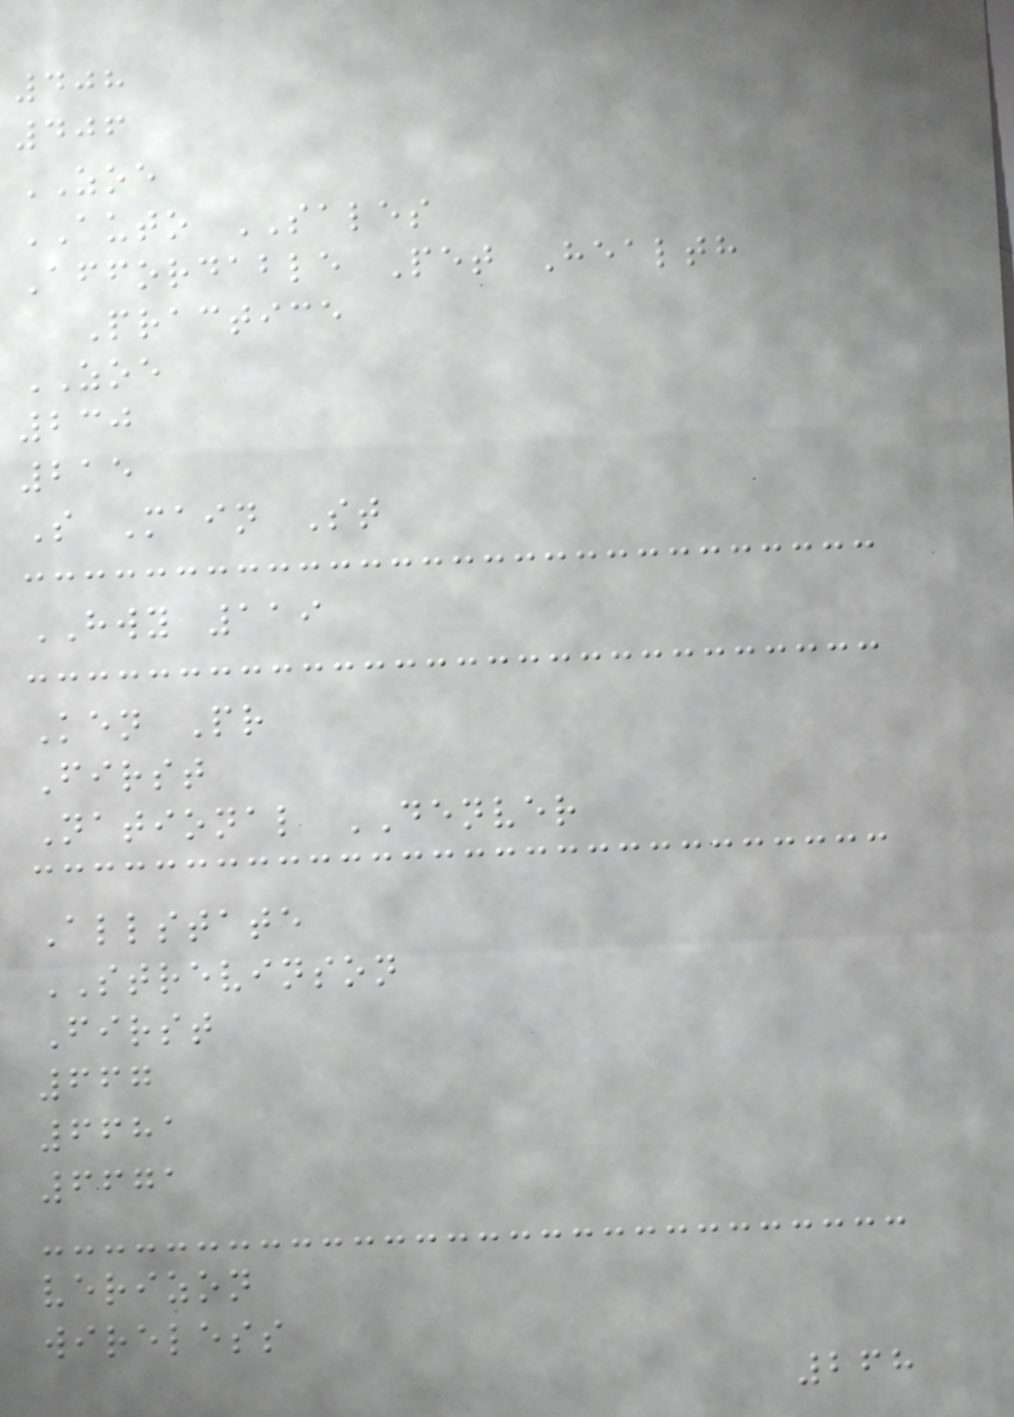408
406
ZOE
AUTO SALES
Affordable Pet Health
Practice
ZOE
230
215
S Main St
HWY 119
Ken Pr
First
National DENVER
Allstate
STREVINSON
First
667
6681
6671
verizon
wireless
268
